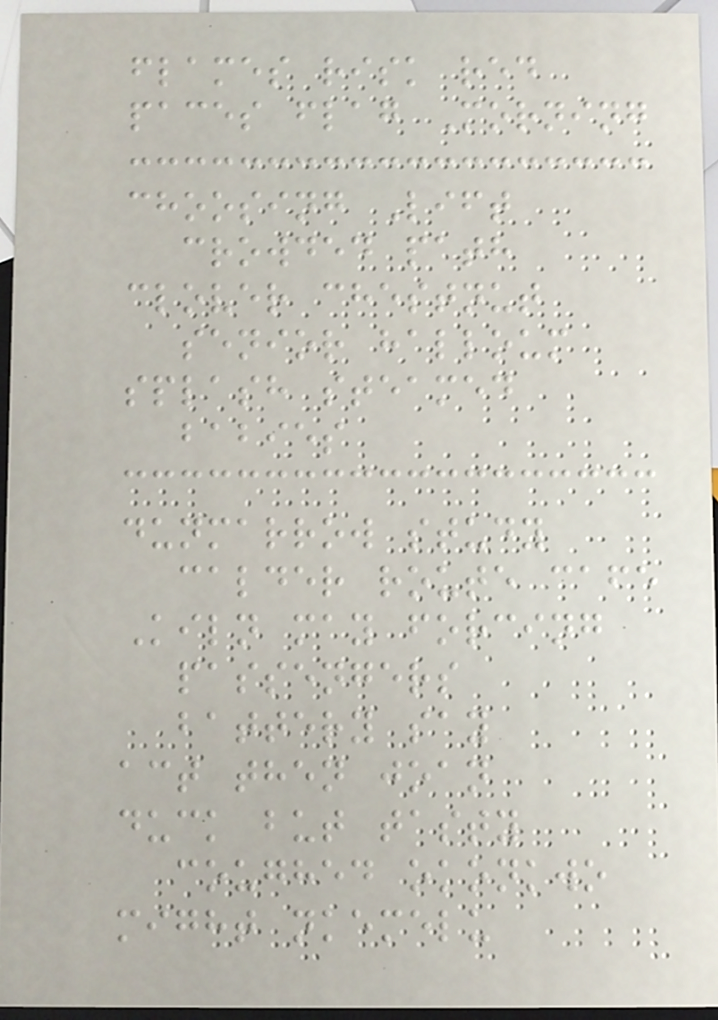flames risk red
paces flag Morning
choosing Lift
crowded path
clover chestnut
senior halloum
splash steamed
babies
dunmarrow study
calder route cafe
Kiln may forcing
passengers
battery say
act then joan
duck but tasty
coughed okonkwo
might nkemelu
